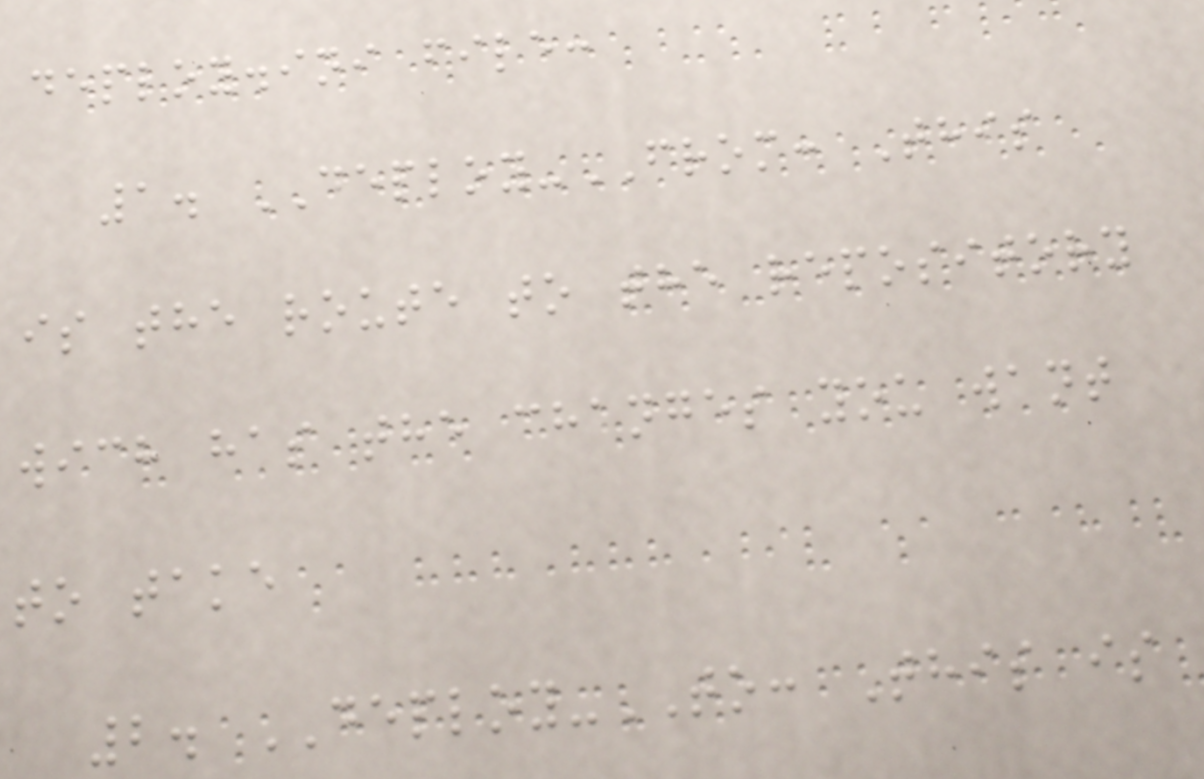deploy.ini file:
1. DEPLOY-FROM: This
is the route to the repository
wich has the changes you want
to take
2. DEPLOY-TO: This is
